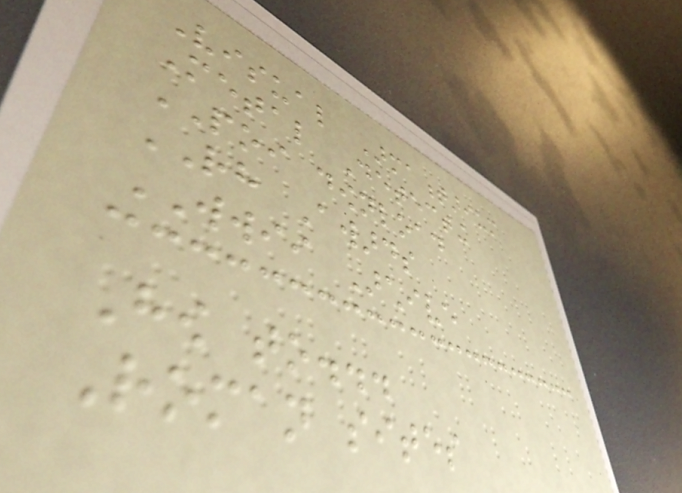Visual Armamentarium
Metal Detecting
POI download
RH Awards
WWII Archive
How to...
Roman sites
